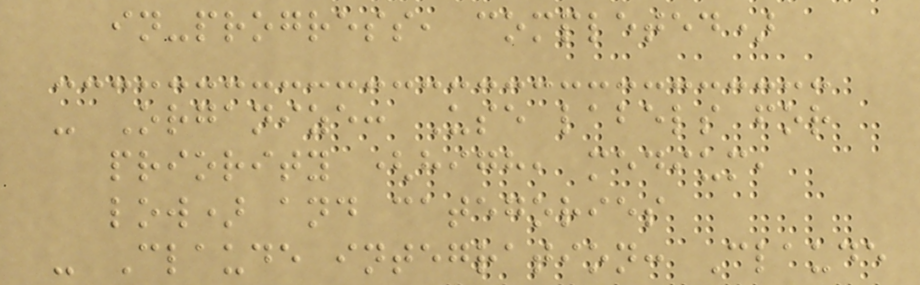in-progress, completed)
- Organize: Use labels for
priority (high, medium,
low) and categories
- Claude integration: Claude
